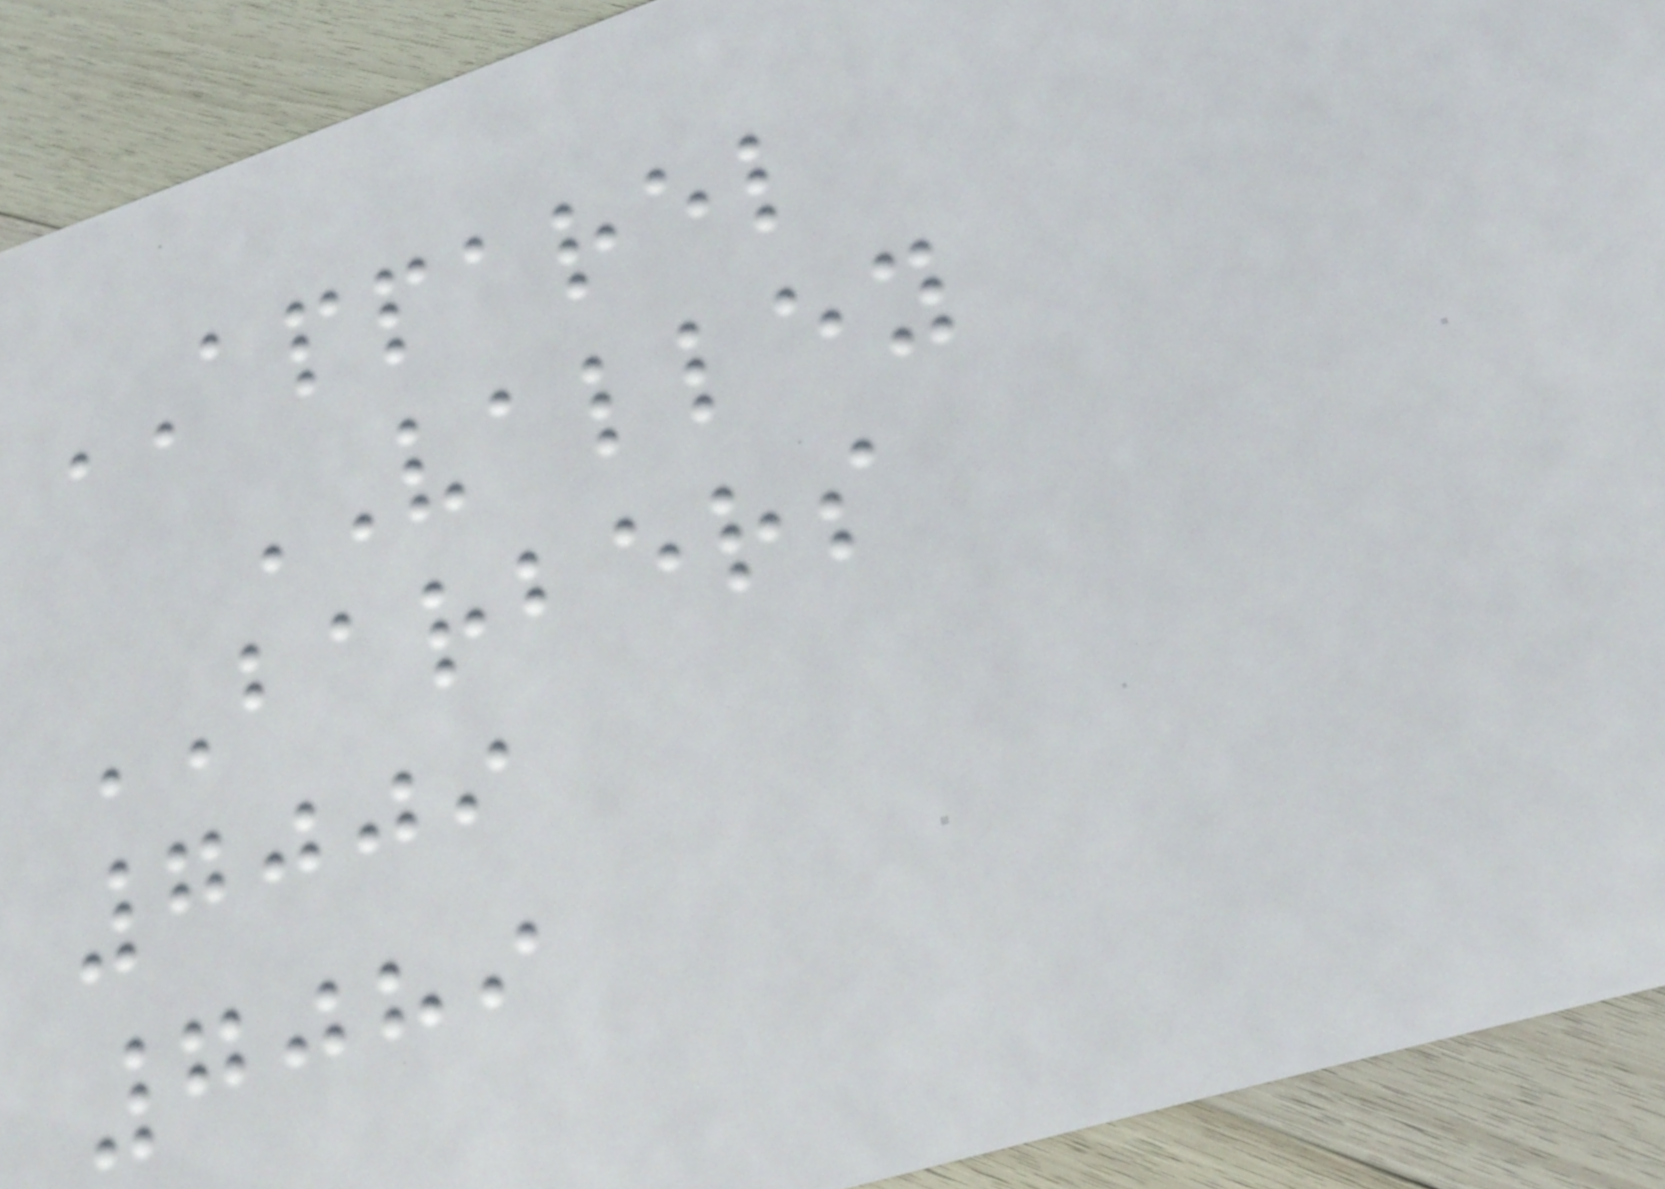APPAREL
VALLEY
BARBERS
7009
7089
